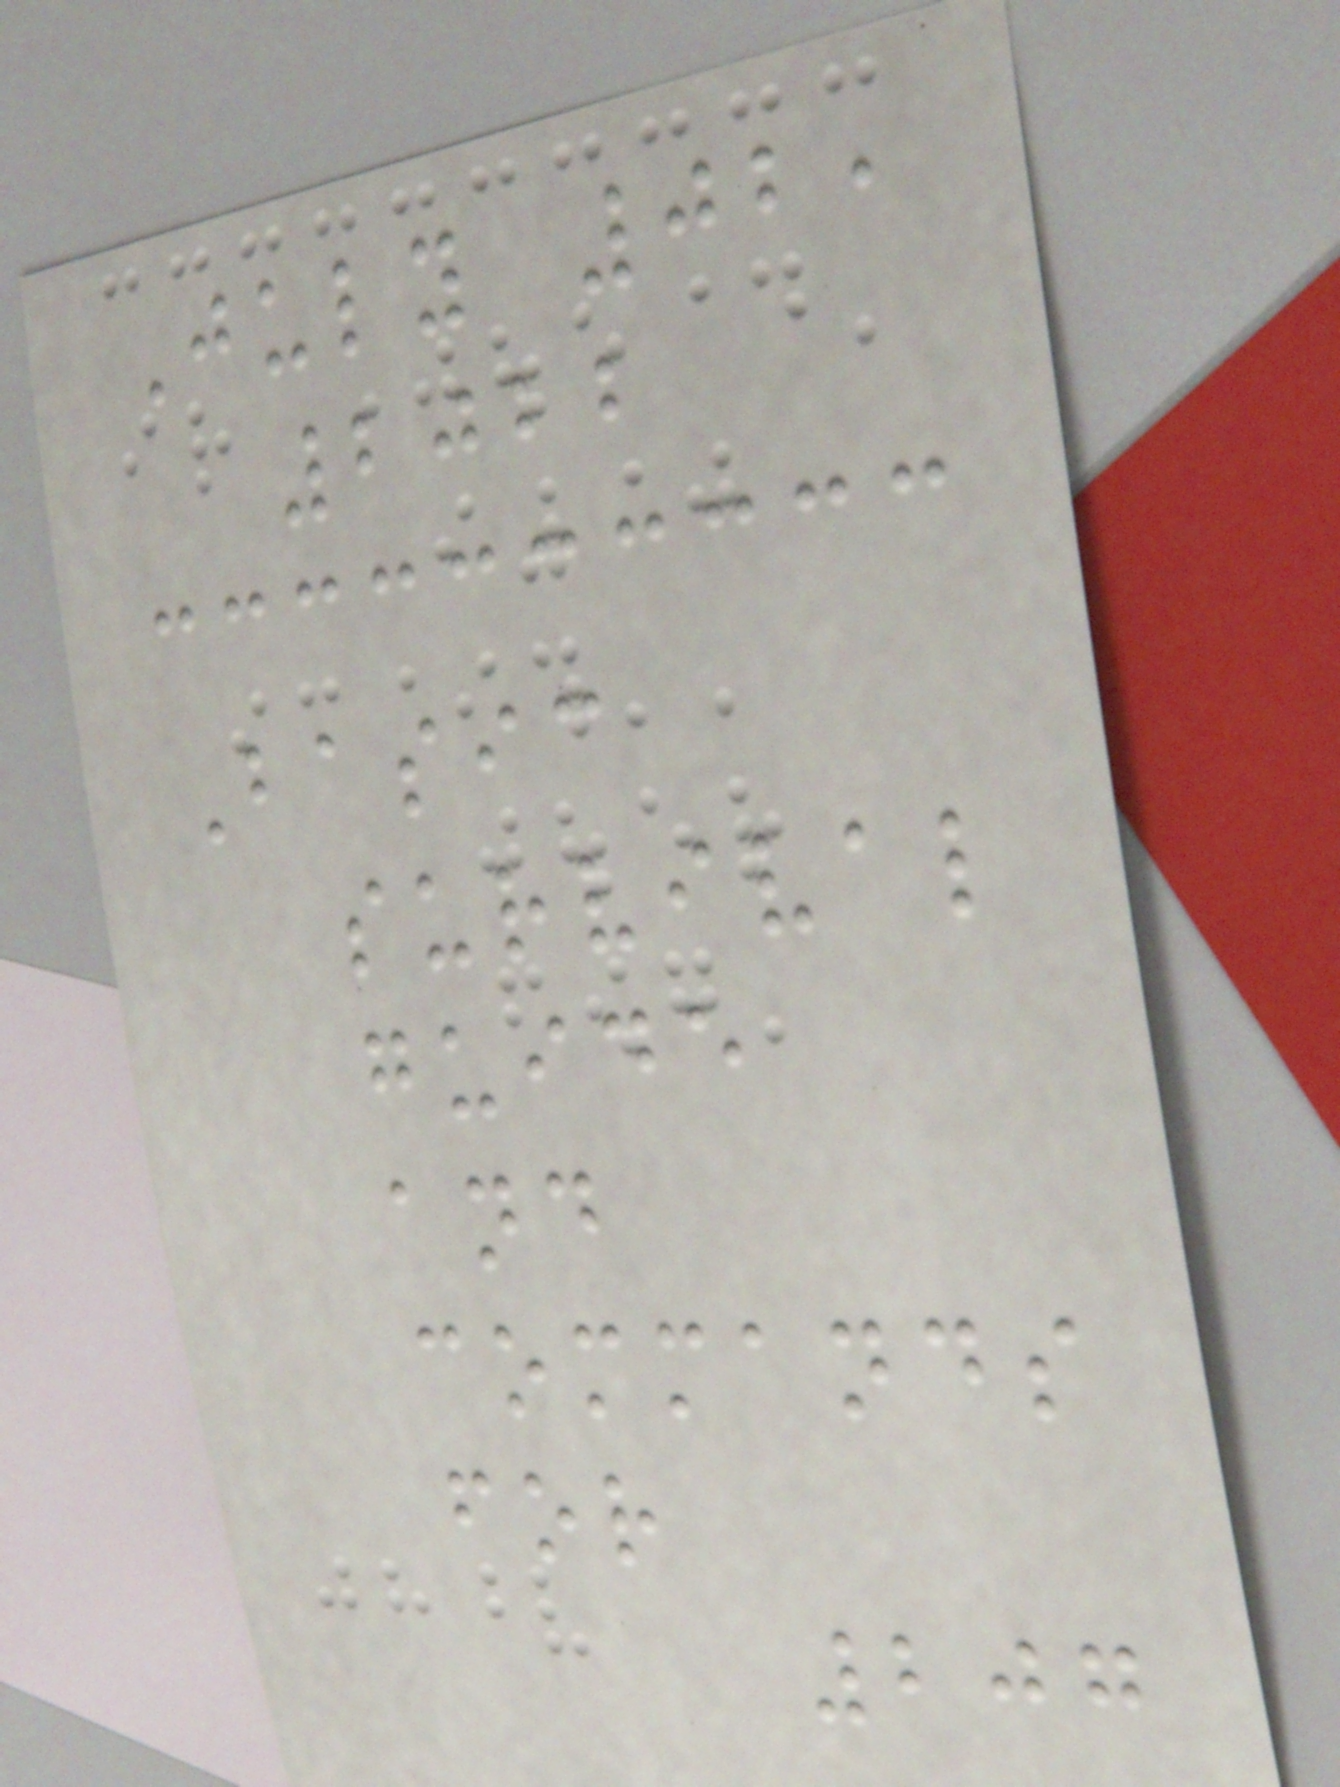July 02,
2022
Basic
survival
guide
and
commands
for
207
